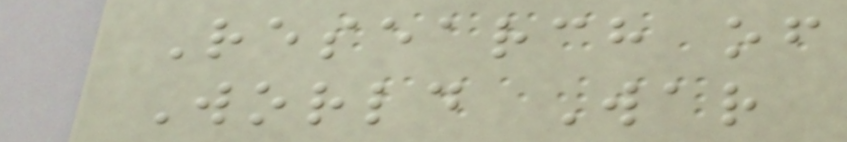Research of
World War
